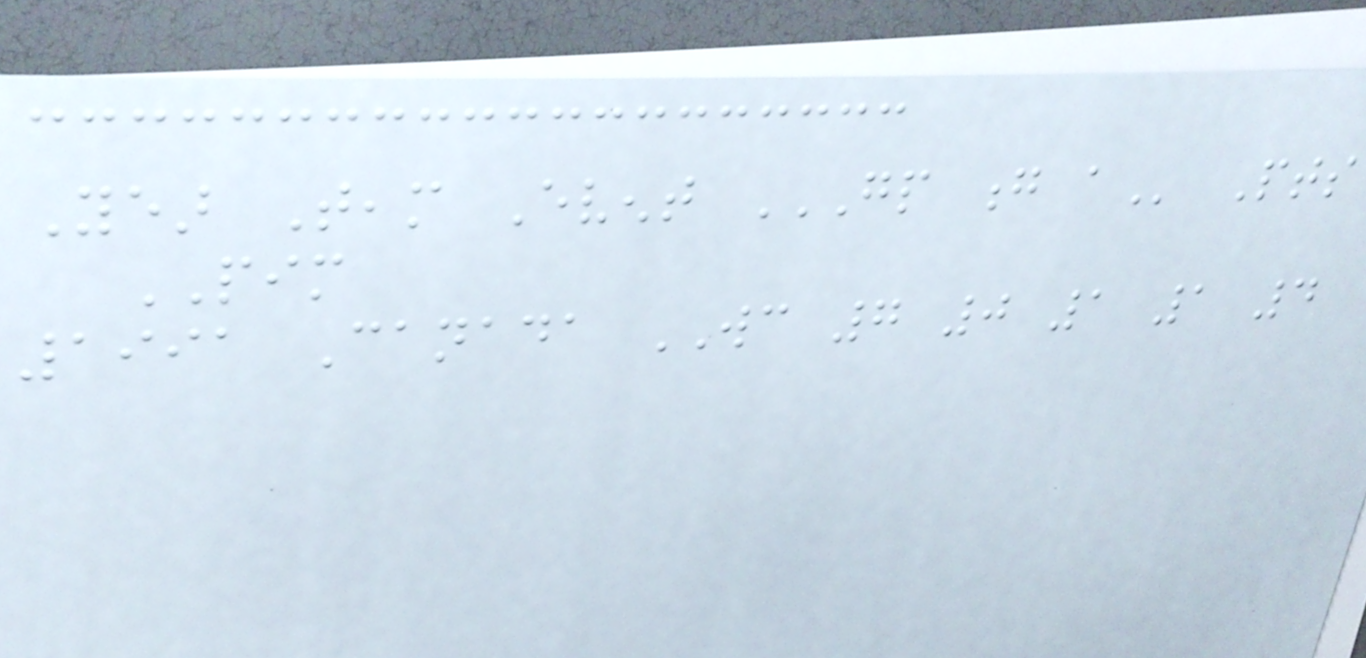Year Team Event GP G A Pts
PIM
1991 Canada WC 7 0 1 1 4
